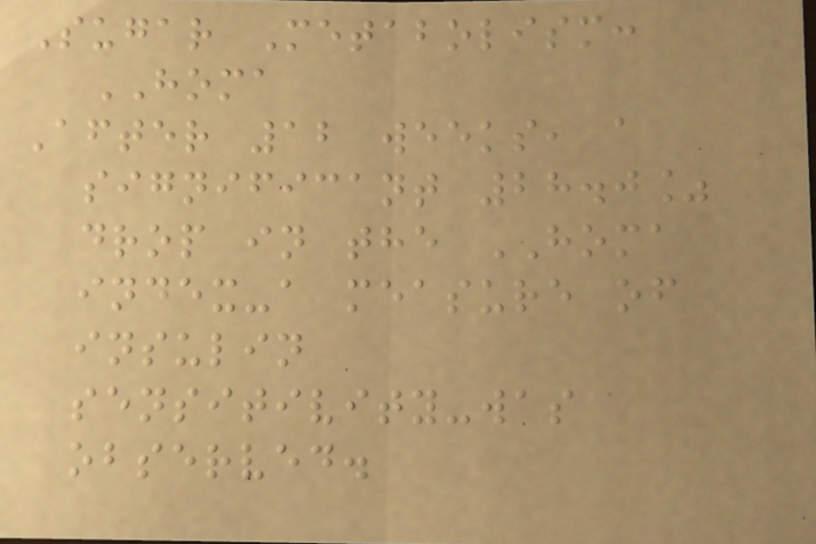Sugar Metabolism:
HOMA
After 12 weeks, a
significant 28.0%
drop in the HOMA
index-a measure of
insulin
sensitivity-was
observed.
